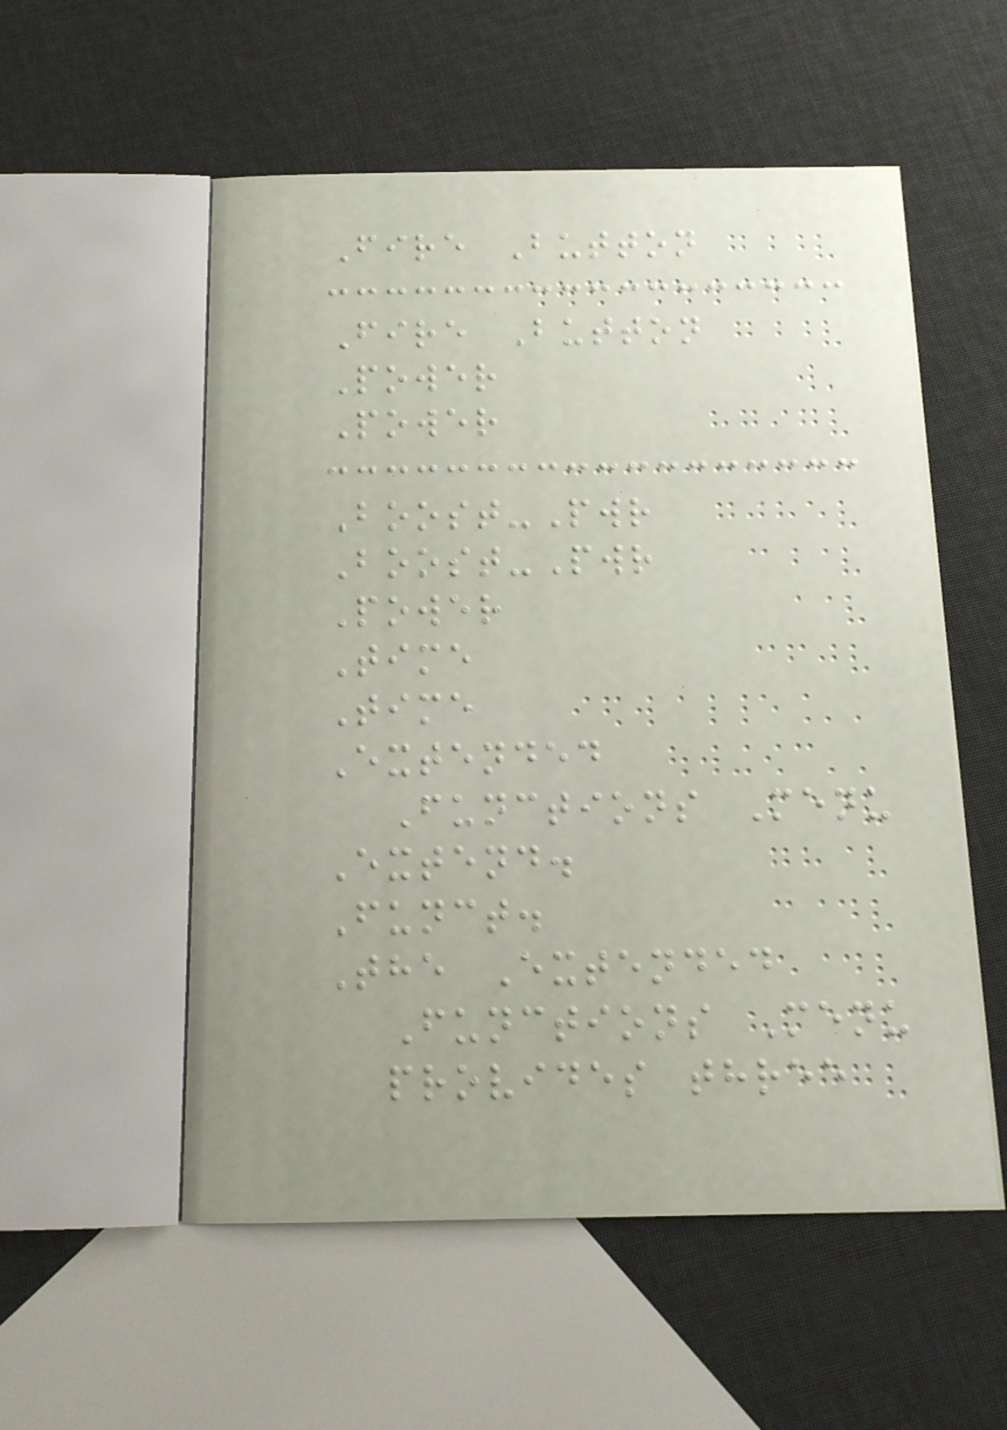Fire Button
Fire Button
Power
Power
Boost-Pwr
Boost-Pwr
Power
Time
Time
Extended
Functions Menu
Extend.
Funct.
The Extended
Functions Menu
provides three
